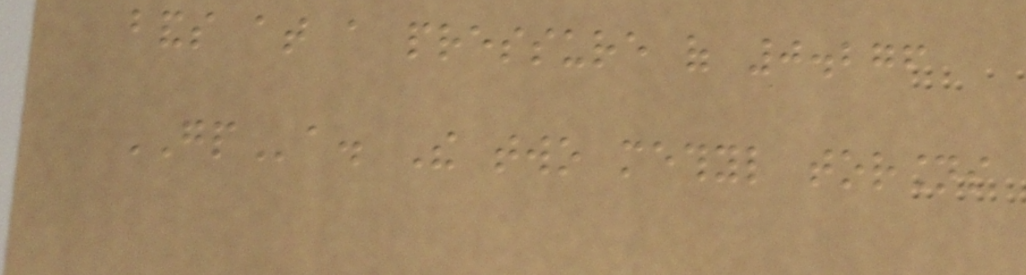bands at a pressure of 0.276
GPa. The two methyl torsions
